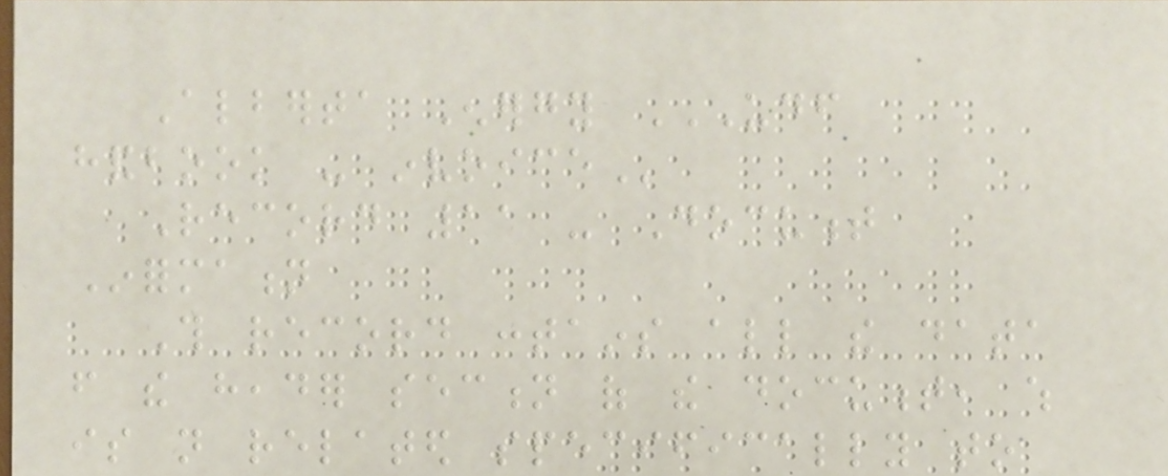Alberta Energy UDF
HANDBOOK - INVOICE
Record 11 - Document
Information
This record contains all the data
from the header section of the document, which
is not related specifically to
